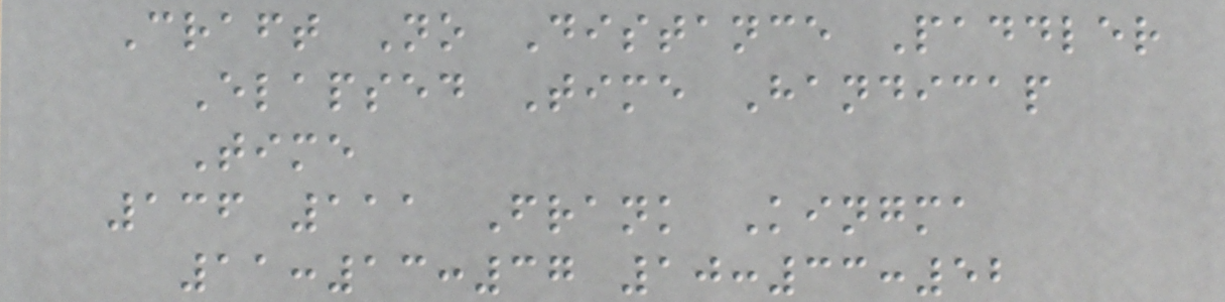Craft No Distance Paddler
Elapsed Time Handicap
Time
136 111 Frank Kingma
11:13:37 10:33:52
